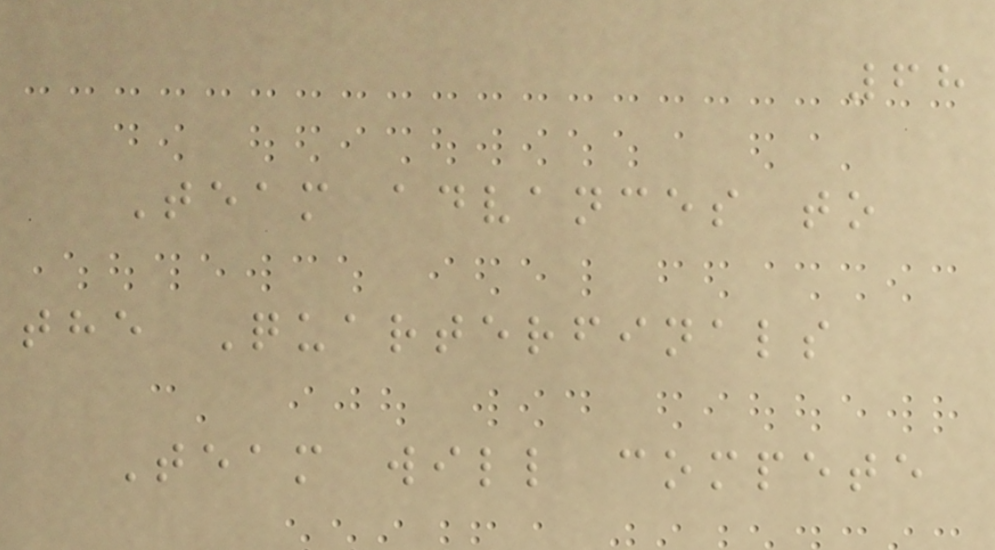68
Team advances to
the Quarterfinals
Team will compete
